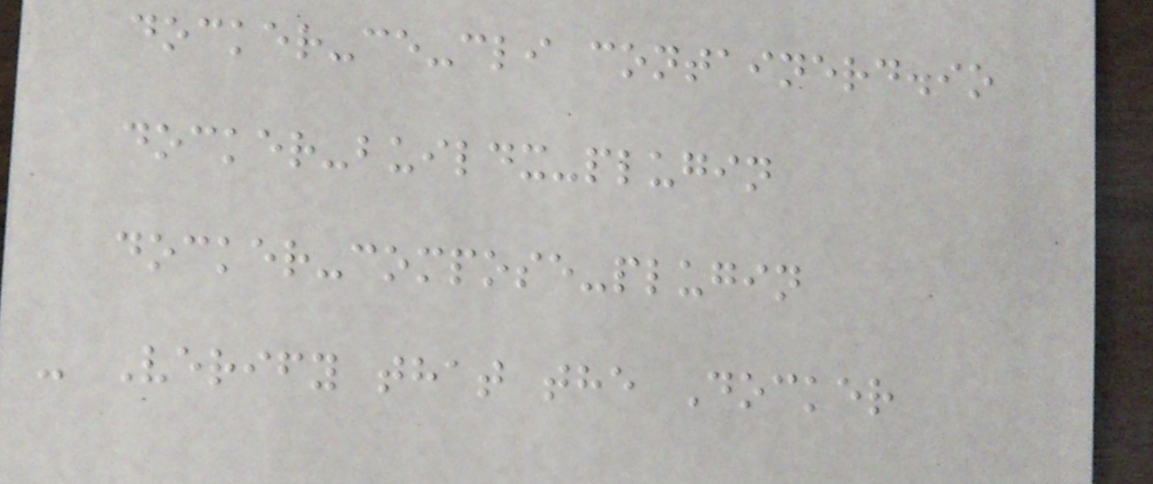docker-ce-cli containerd.io
docker-buildx-plugin
docker-compose-plugin
- Verify that the Docker
